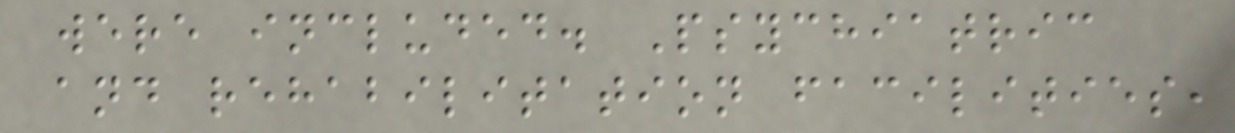were included. Psychiatric
and rehabilitation facilities,
